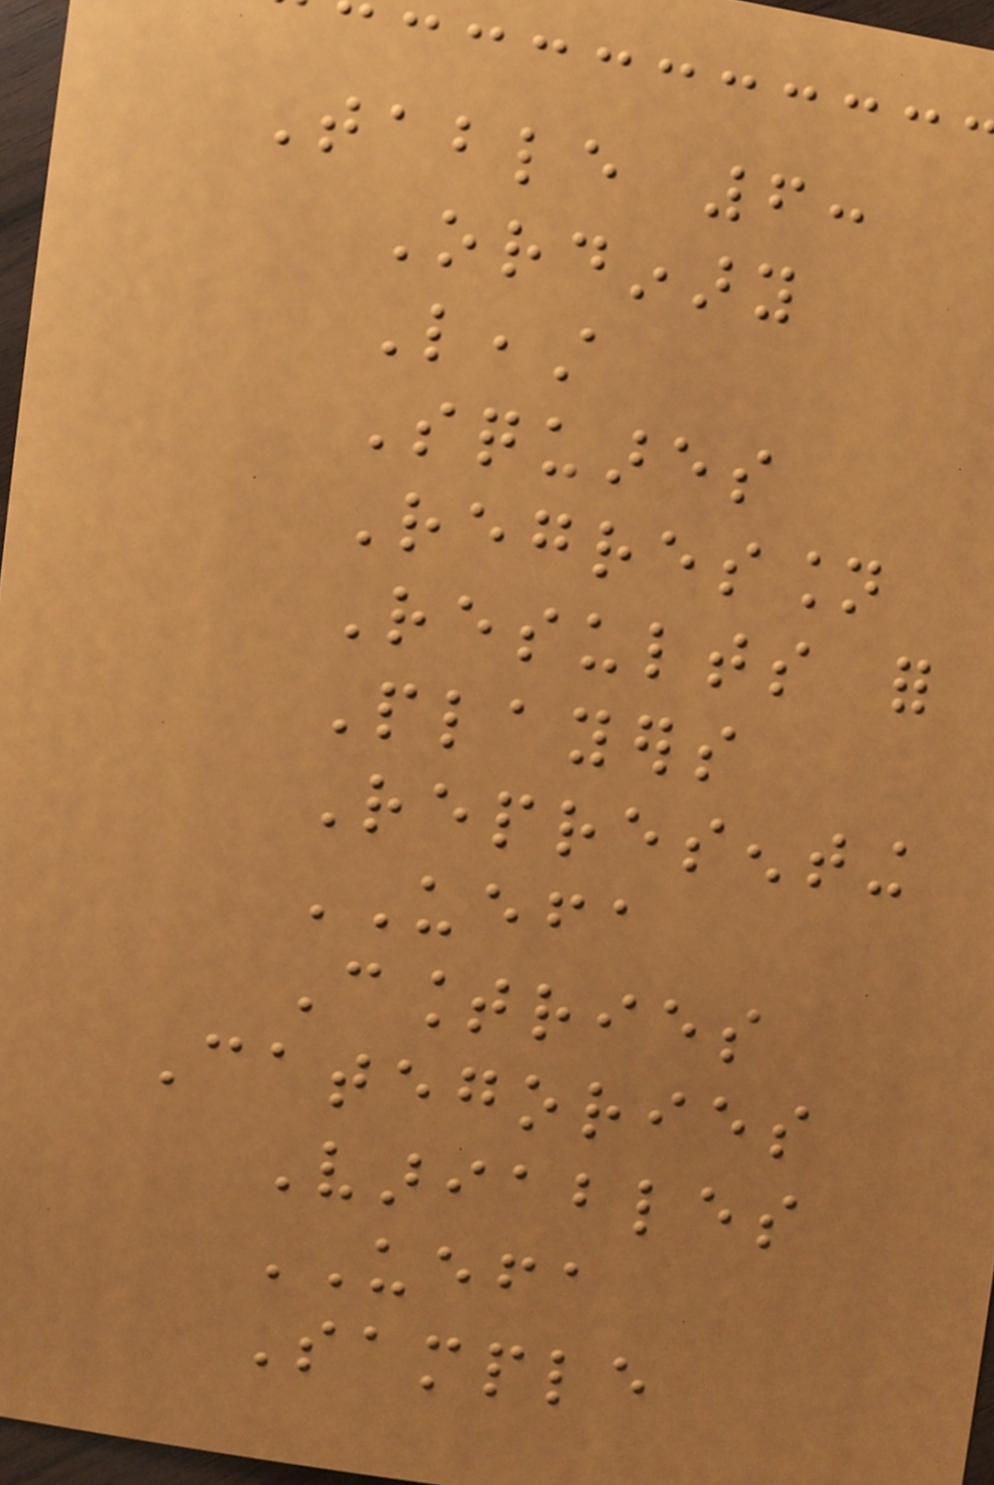Table 6:
Ordinary
Least
Squares
Regression
Results for
Players
Representing
UEFA
Countries
Categories
Variables
UEFA
Sample
